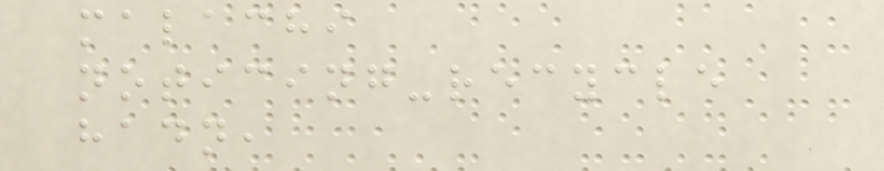malachi
noticing-recycle
hadn,
